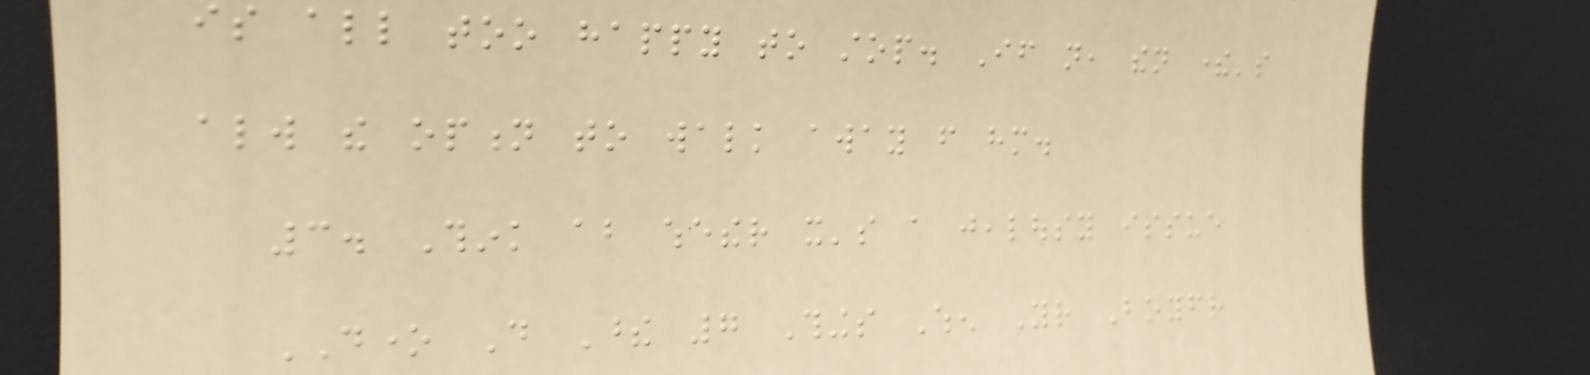is all too happy to stop. If not, then there's
always the option to walk away from him.
3. Think about whether it's a jealousy issue
DONE Do These 7 Things When Your Boyfriend
